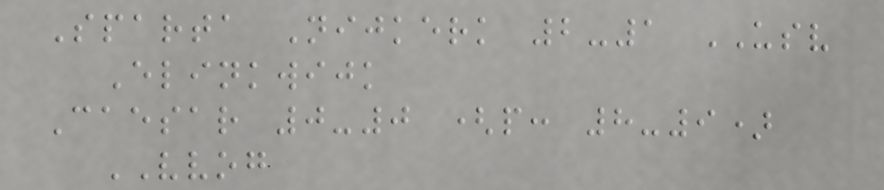Sparta Nijkerk 2-1 USV
Elinkwijk
Caesar 0-0 (p: 8-9)
VVOG
